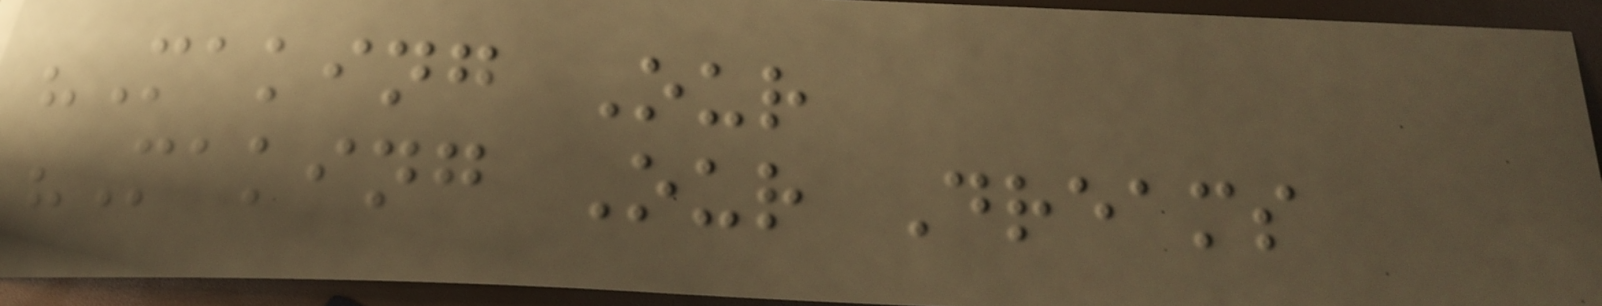"Making Our
"Making Our Dreams
